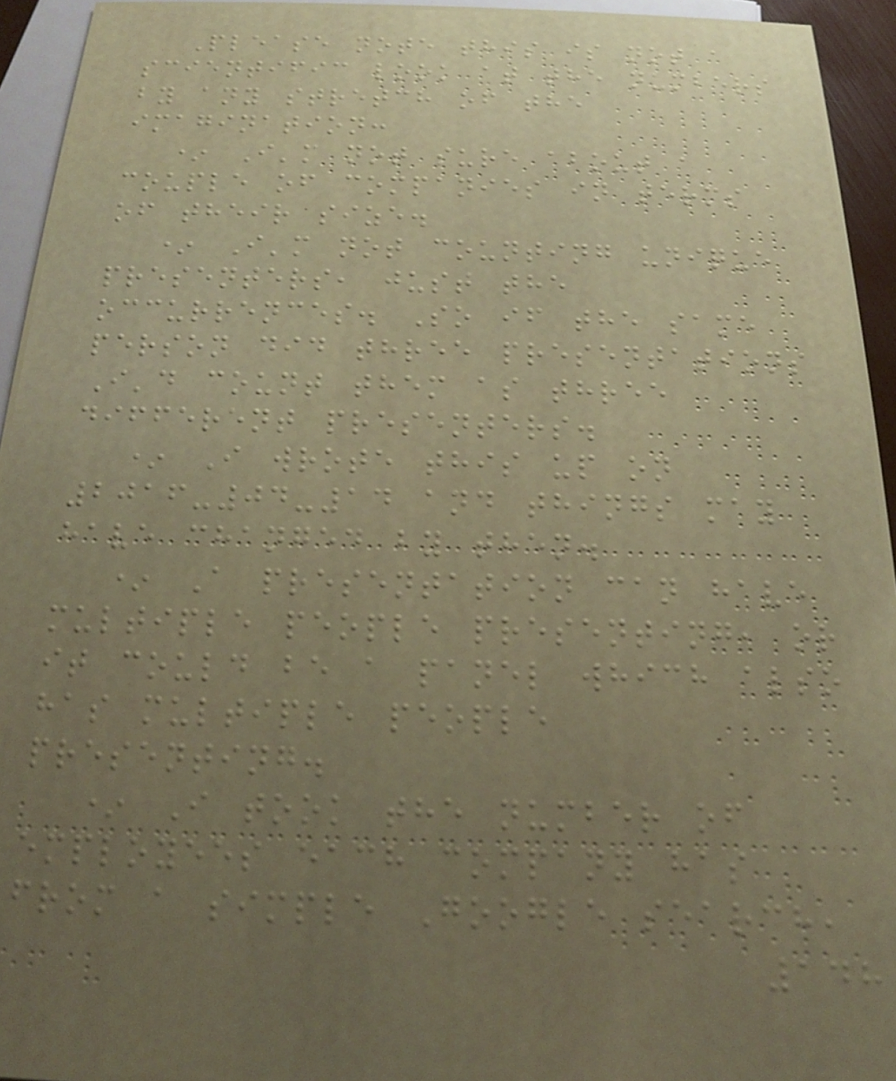Please note this is not a
scientific look at the numbers
by any stretch of the
imagination:
* I'm not sure about a
couple of companies in terms
of their size.
* I'm not counting unique
presenters, just the
occurrences. So if the same
person did three presentations
I'd count them as three
different presenters.
* I wrote this up on
2016-04-14 and things may
have changed by then.
* A presentation can have
multiple people presenting, or
it could be a panel which also
has multiple people
presenting.
* I took the number of
employees each company has
from a simple Google search,
148
